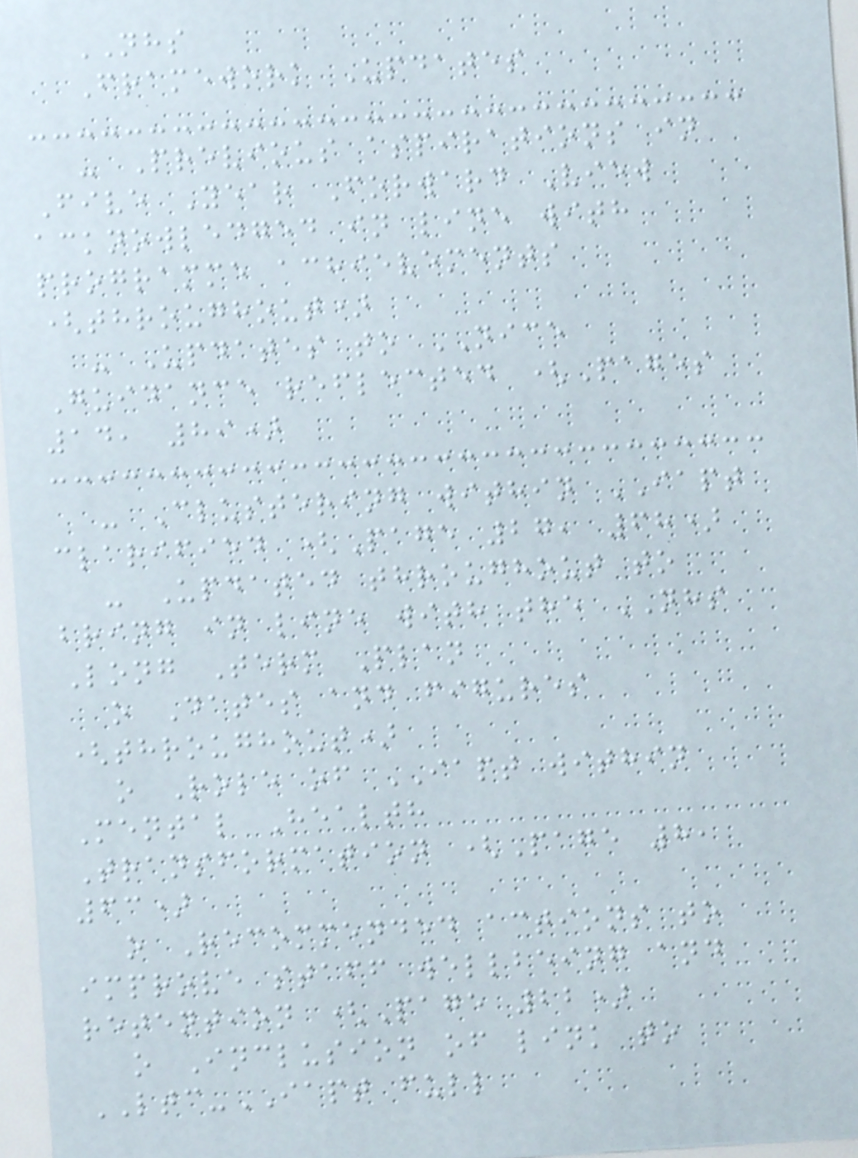NHS
Framework Updates
- Previous aspirations in
Five Year Forward View
acknowledged in line with
programme achievements
(throughout)
- Updates to NICE
Guidance reflected (Pages
14, 89)
- Clustering within IAPT
clarified (Page 27, 68)
- Updated throughout to
bring in line with the NHS
Long Term Plan
o Dates and figures
(throughout)
o Role of IAPT within
Mental Health
Transformation (Page 8,
63)
o Recommended actions to
improve staff wellbeing and
retention (Page 22)
o Inclusion of link to
LTC-IAPT full
